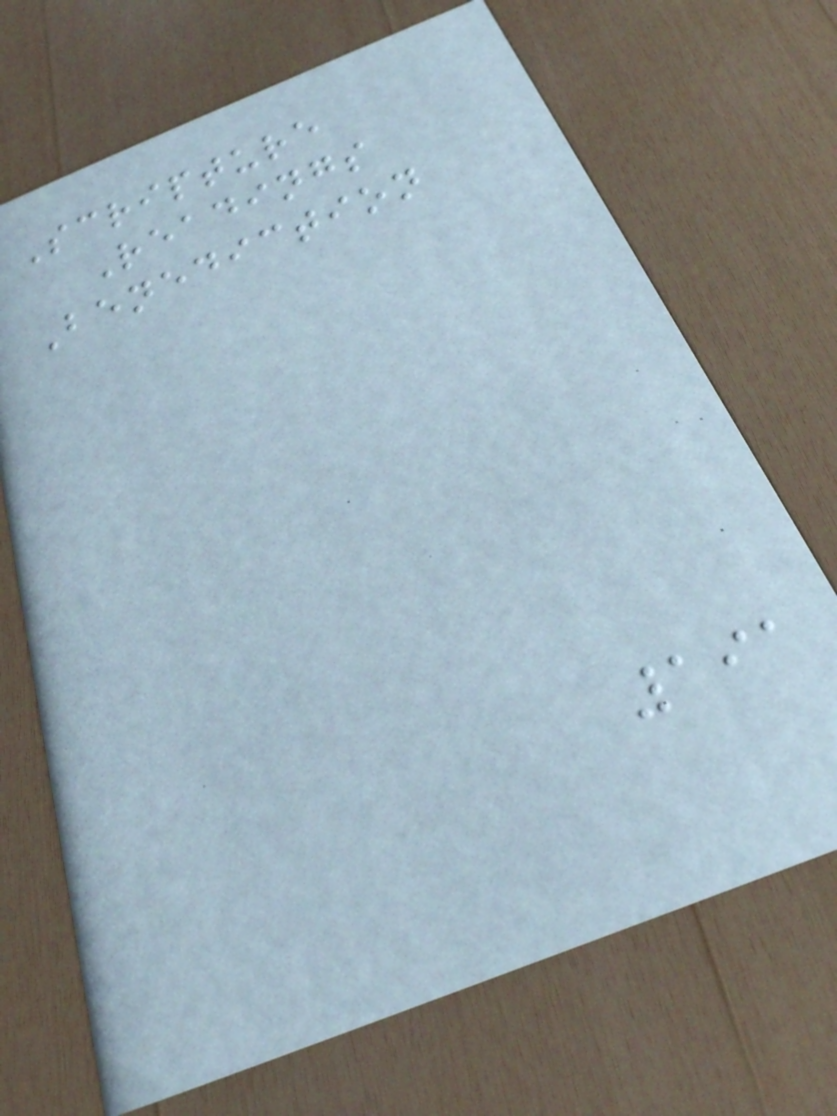Scripture
Readings
Benediction
191
